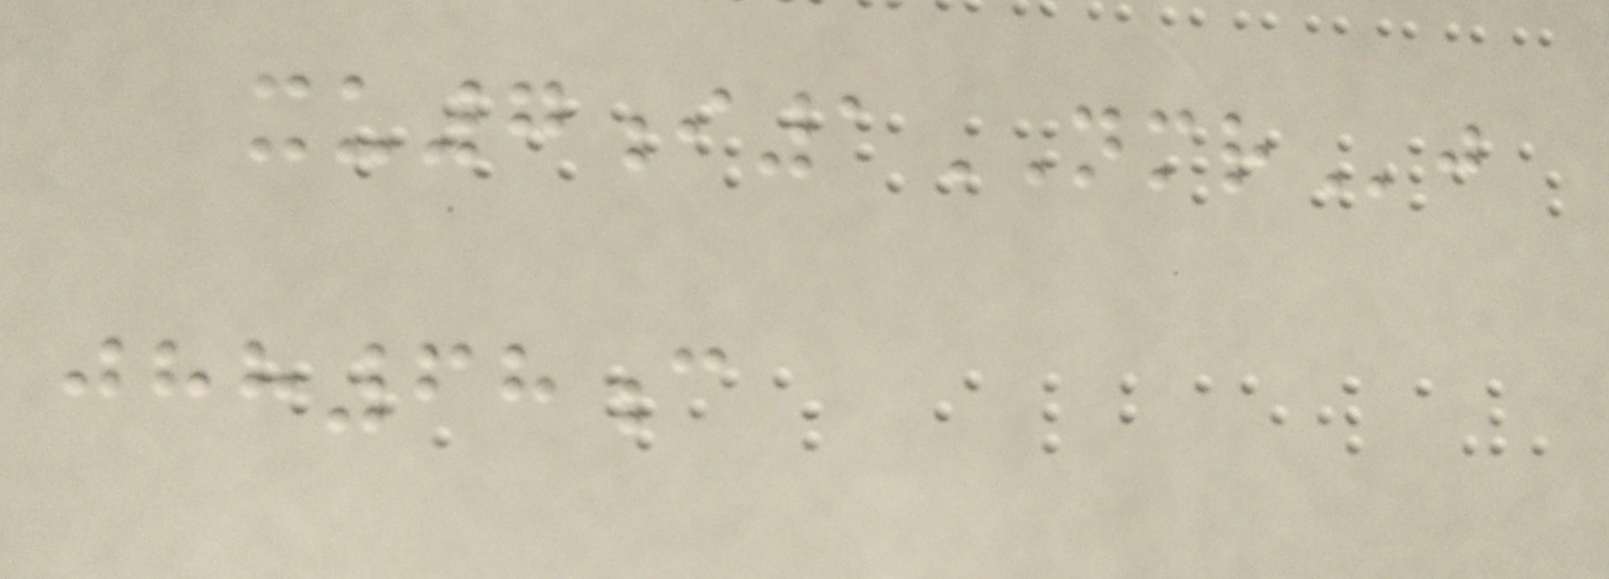xu7i1NMRj
jhh68c
